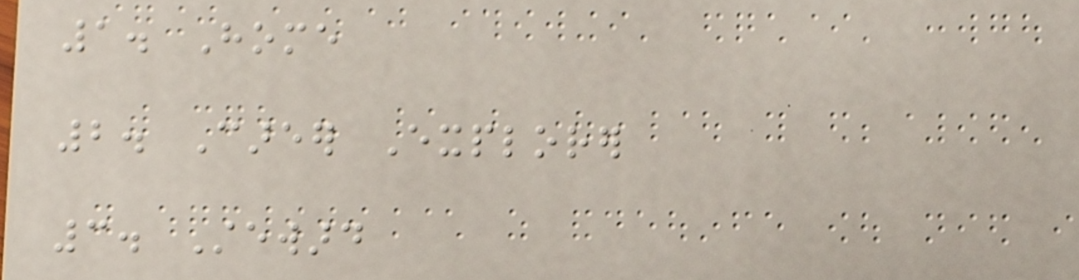1. Home
2. Career Explorer
3. Steward
